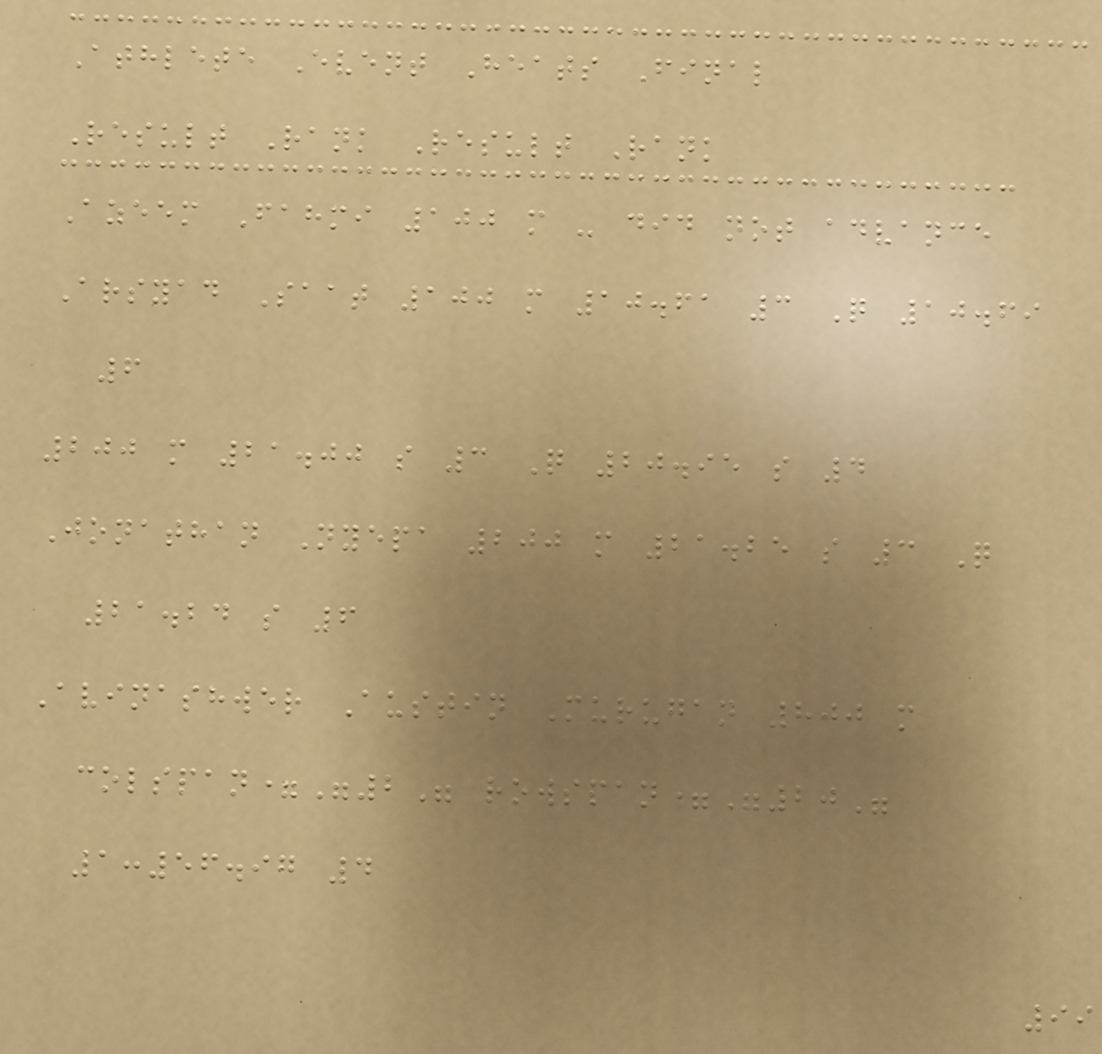Athlete Event Heats Final
Result Rank Result Rank
Azeem Fahmi 100 m - did not advance
Arsyad Saat 100 m 10.61 3 Q 10.69
6
200 m 21.00 s 3 Q 20.95 s 4
Jonathan Nyepa 200 m 21.25 s 3 Q
21.24 s 6
Avinashwer Austin Murugan 800 m
colspan="2" rowspan="20"
1:56.97 4
99
